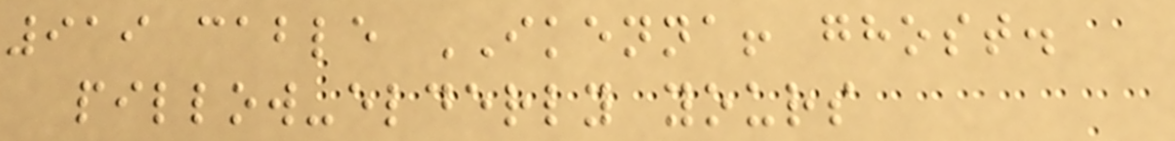919 cable IKENNA! ghost.
pillow-elderly yours
